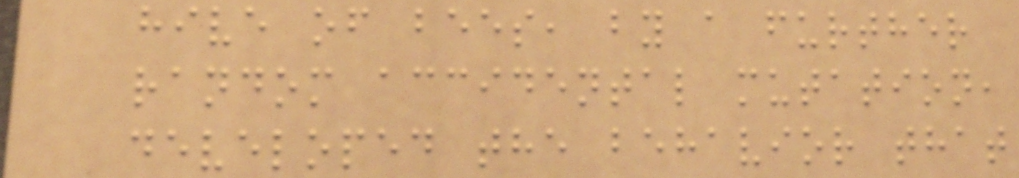hive of bees, by a further
random accidental mutation,
developed the behavior that
